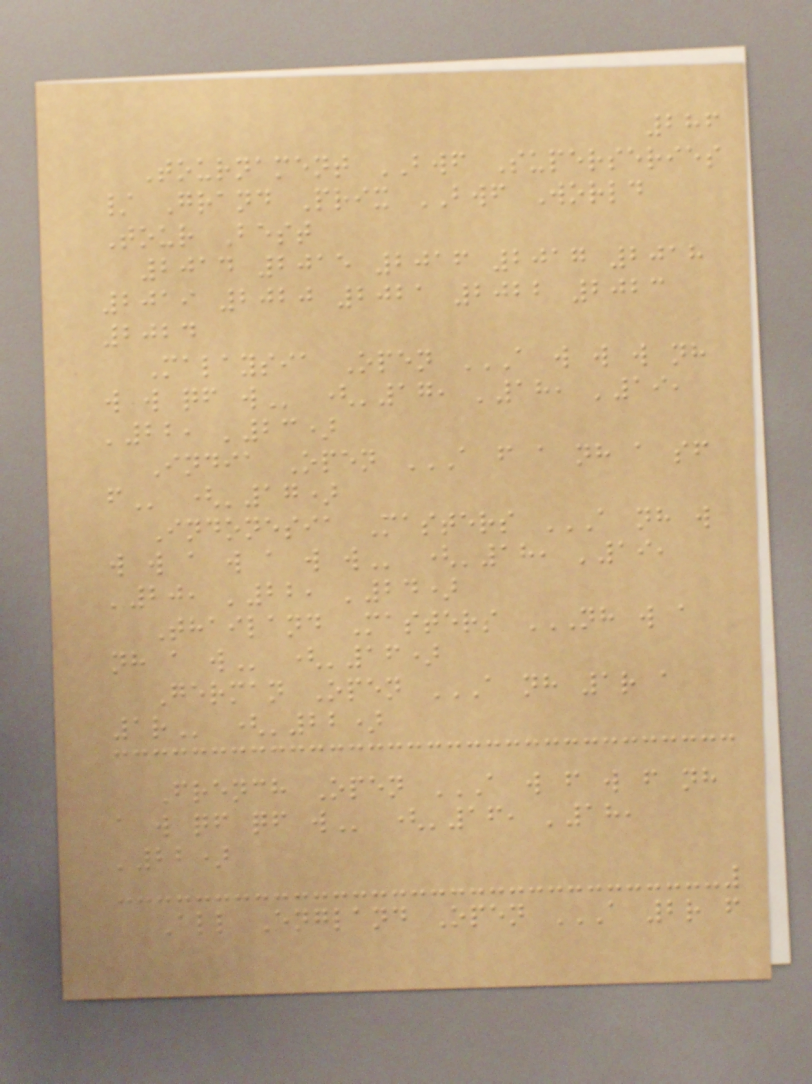286
Tournament BWF Superseries
/ Grand Prix BWF World
Tour Best
2014 2015 2016 2017 2018
2019 2020 2021 2022 2023
2024
Malaysia Open A W W W NH
W W QF W ('17, '18, '19,
'22, '23)
India Open A F A NH A SF
F ('17)
Indonesia Masters A NH W
W W A W A W W ('18, '19,
'20, '22, '24)
Thailand Masters NH W A
NH A W ('16)
German Open A NH 1R A
1R ('22)
French Open A W F W F NH
A W QF QF W ('16, '18,
'22)
All England Open A 2R F
